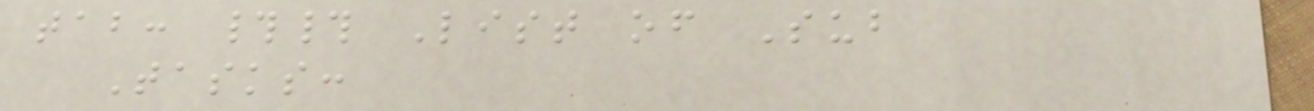tab: ## List of Sub
Tasks:
